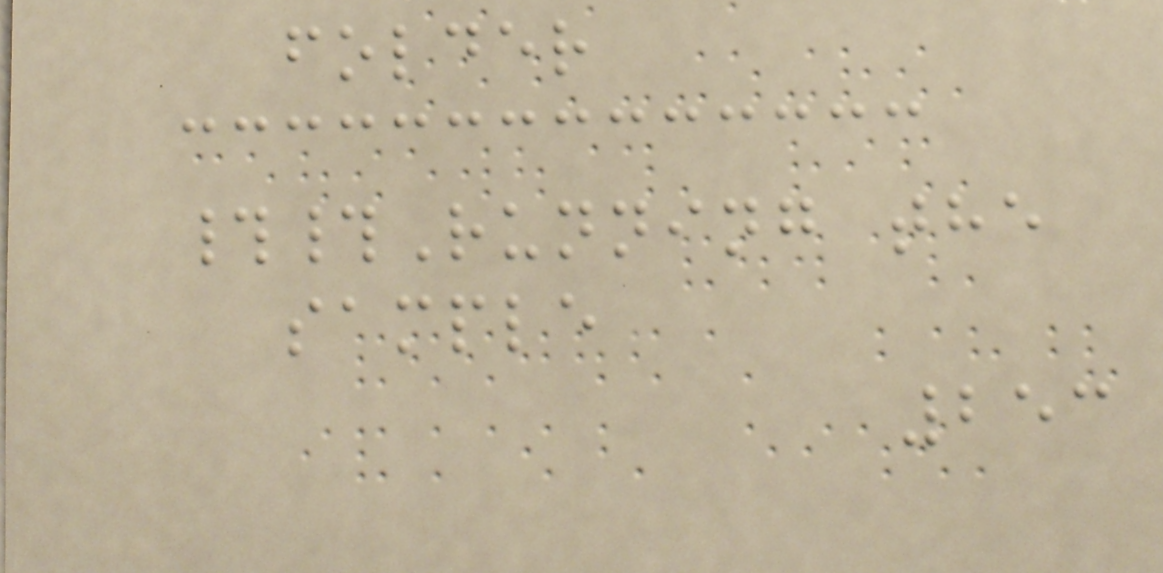folder
##Running the
sample
253
